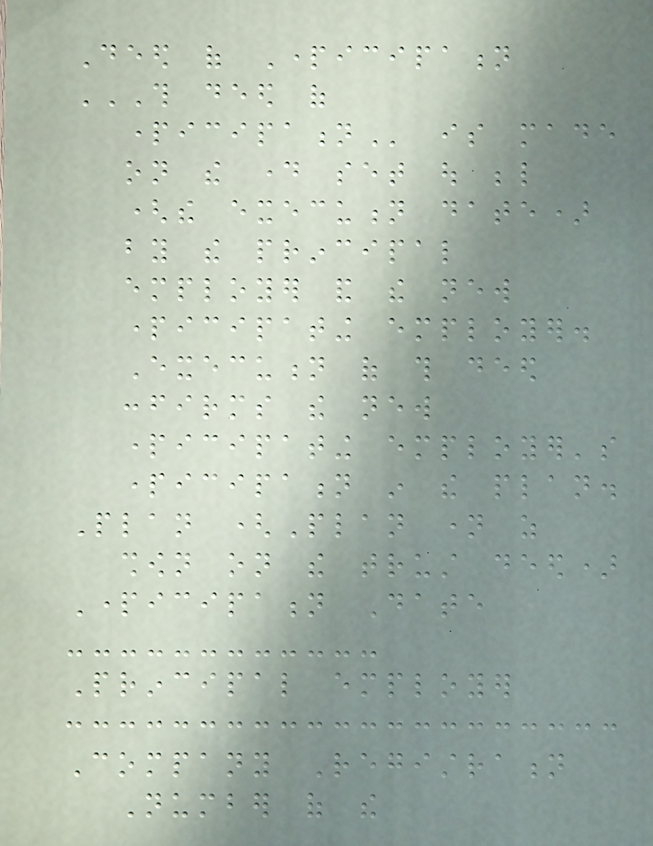Deed of Participation
THIS DEED OF
PARTICIPATION is made
on the day set out below
(the execution date)
by the principal
employer and the new
participating employer.
Execution of this deed
confirms the new
participating employer's
participation in the plan.
Plan (Plan name as
shown on the trust deed)
Participation Date
Principal employer
Company Registration
Number of the
